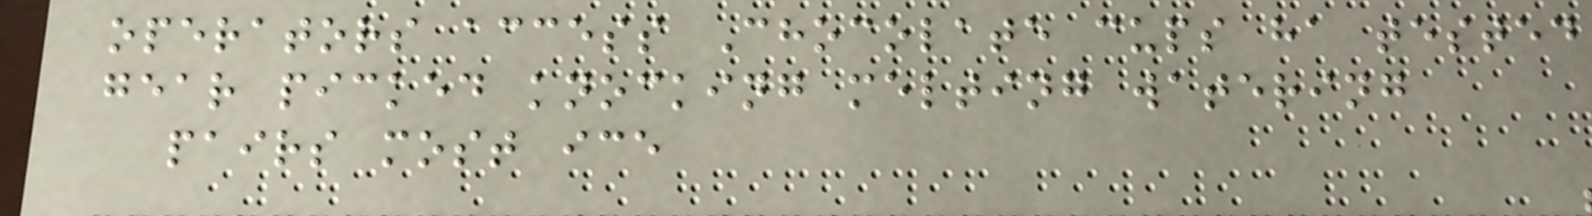operators access Chocolate cups ha tested
gear picked knocking melting watering
pairs most ice
